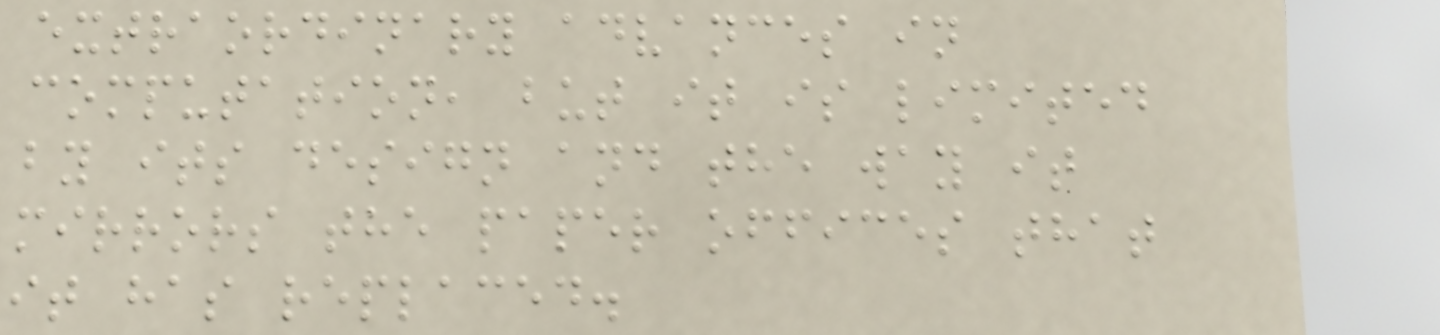extraordinary advances in
computation, but it is limited
by its design and the way it
mirrors the paper offices that
it has replaced.
